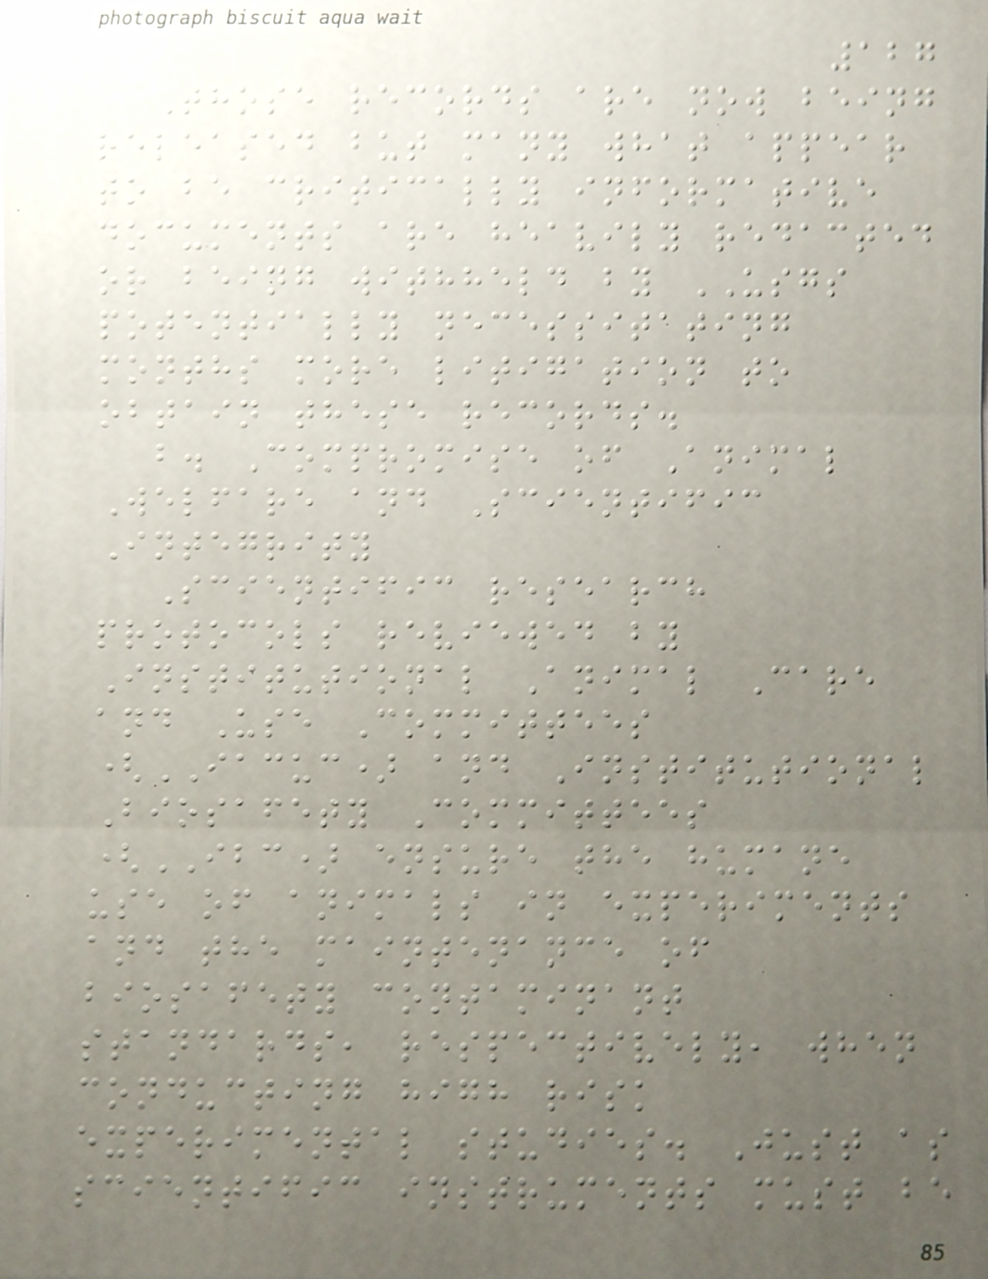127
Those records are now being
released but many what appear
to be critically informative
documents are heavily redacted
or being withheld by USGS
potentially necessitating
months more litigation to
obtain these records.
b. Compromise of Animal
Welfare and Scientific
Integrity
Scientific research
protocols reviewed by
Institutional Animal Care
and Use Committees
(IACUC) and Institutional
Biosafety Committees
(IBC) ensure the humane
use of animals in experiments
and the maintenance of
biosafety contaminant
standards, respectively, when
conducting high risk
experimental studies. Just as
scientific instruments must be
